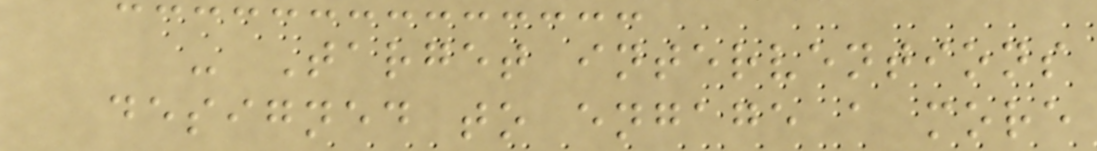- Target interventions
designed to engage a more
